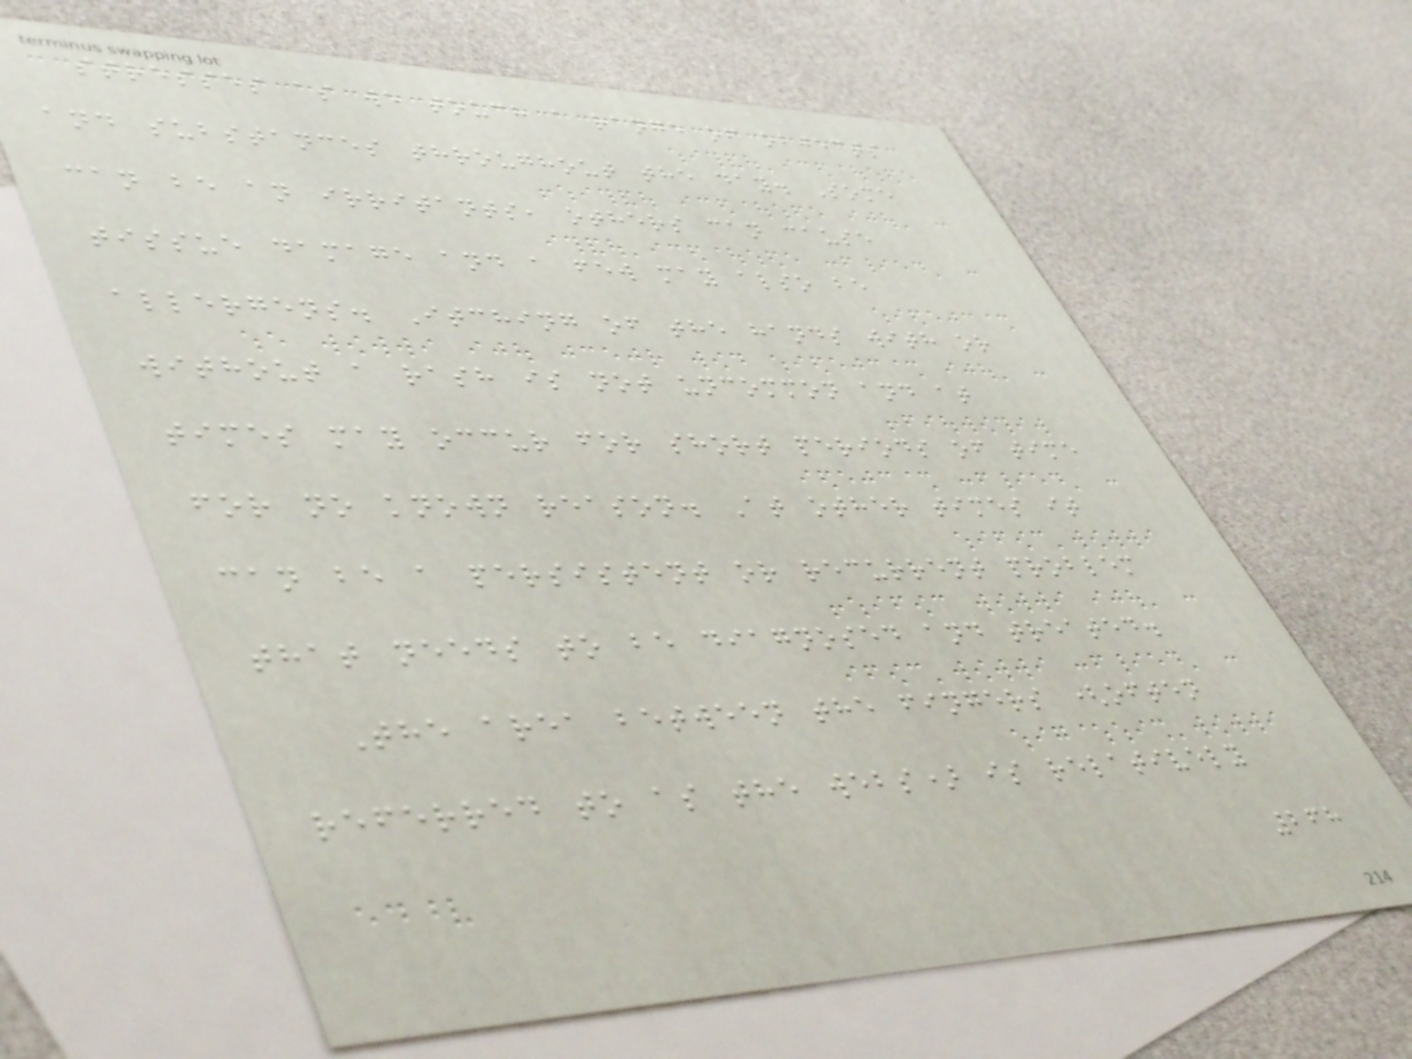stresses as we touch a range of objects
and substances throughout the day. Some
can be an irritants, others can cause
tissue damage and a few may also be
allergens. Itching of the hands with or
without a rash is not uncommon and at
times may occur for short periods of time
for no known reason. At other times it
can be a persistent or recurrent problem
that needs to be diagnosed and treated.
The area between the fingers (often
referred to as the webs) is relatively
268
